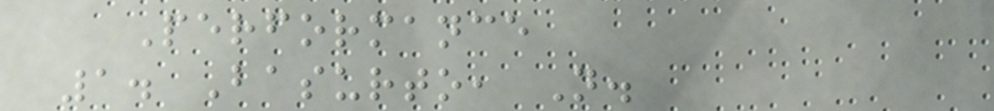Performance
1. Basurto, N.
